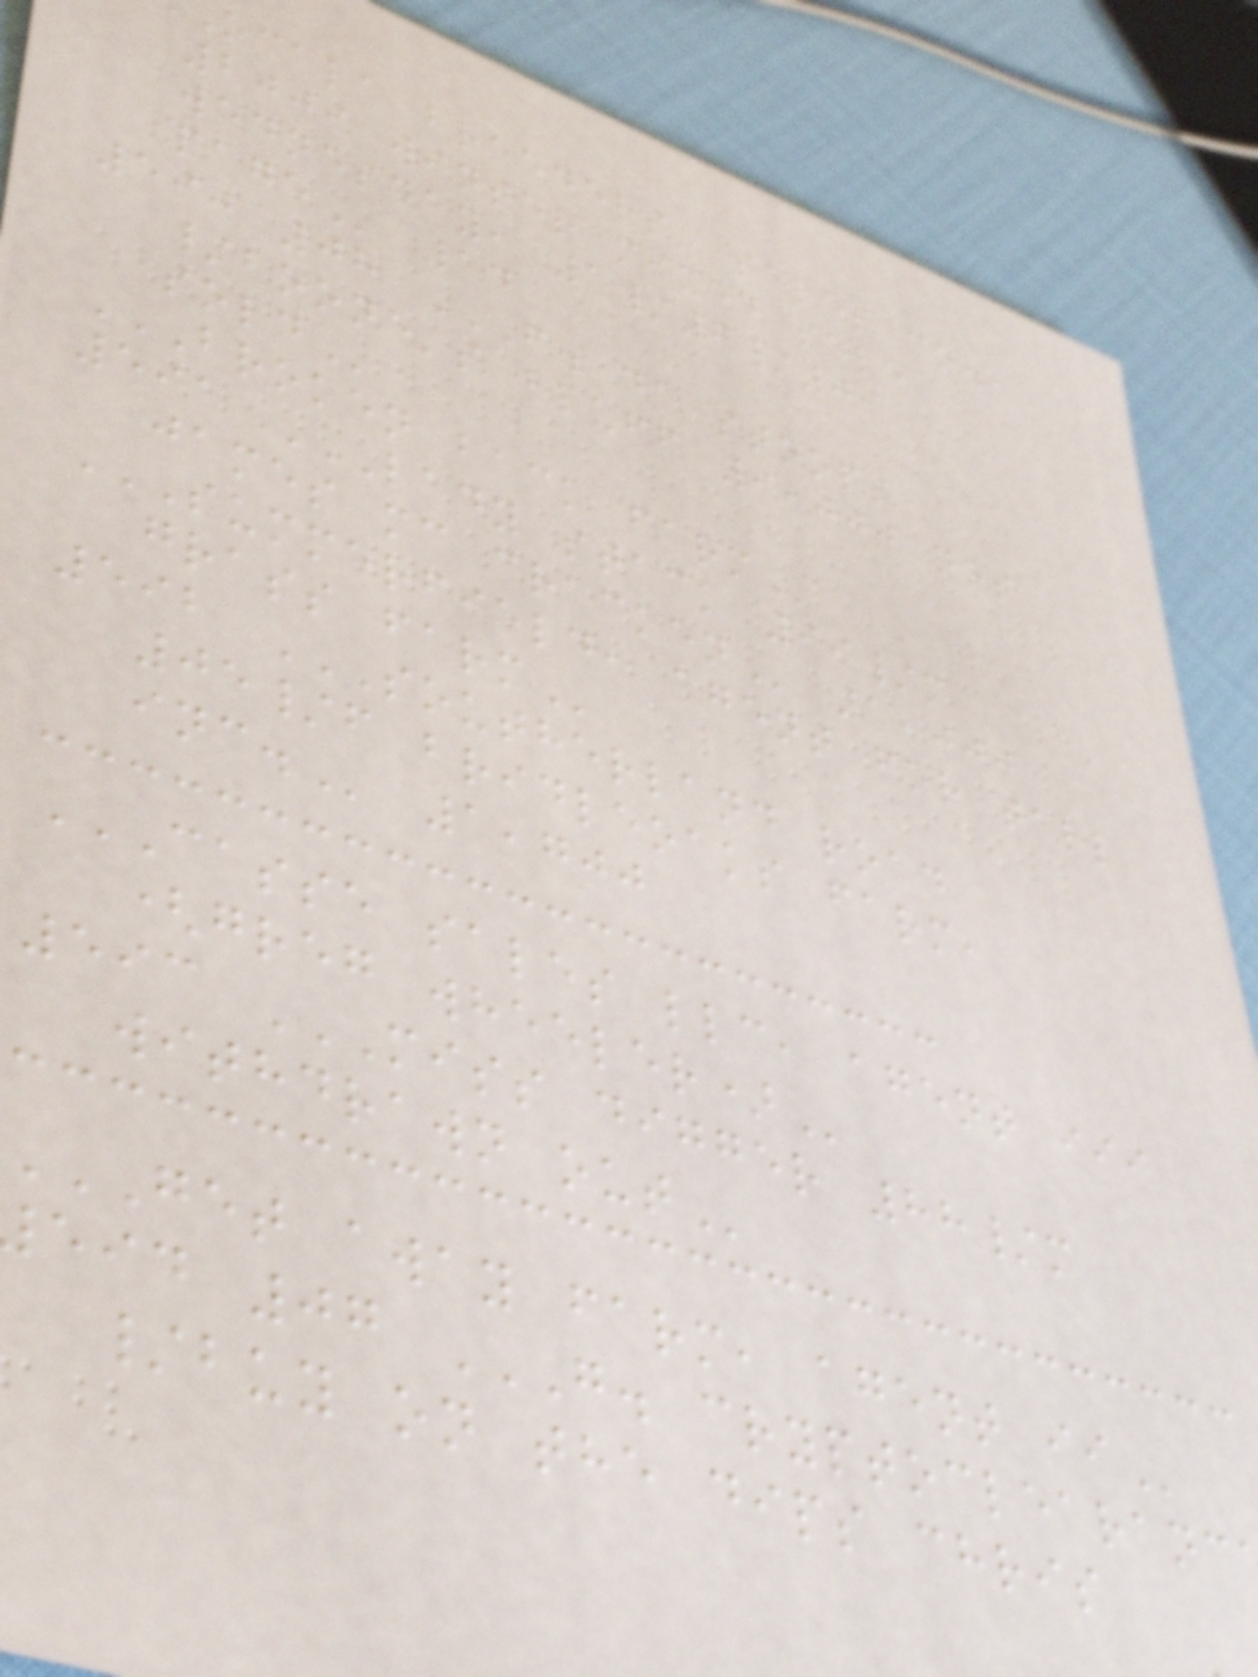ocala breeders' sales co.,
2009 winter mixed sale
wednesday, 1/7/09
590 08 F. DA STOOPS
/boone's bluff 9,000 not
BROKEN BACK FARM
591 LADY STACK 99/M
james mc
SUMMERFIELD, AGENT FOR TALL
grass
592 SOUTHERLAND ROAD
05/f bridleoaks farm,
1,700
CASSE SALES LLC, AGENT III
(greg
593 MISS DIGGER 88/M
withdrawn
GET AWAY FARM, AGENT II
/buy on the dips chris
